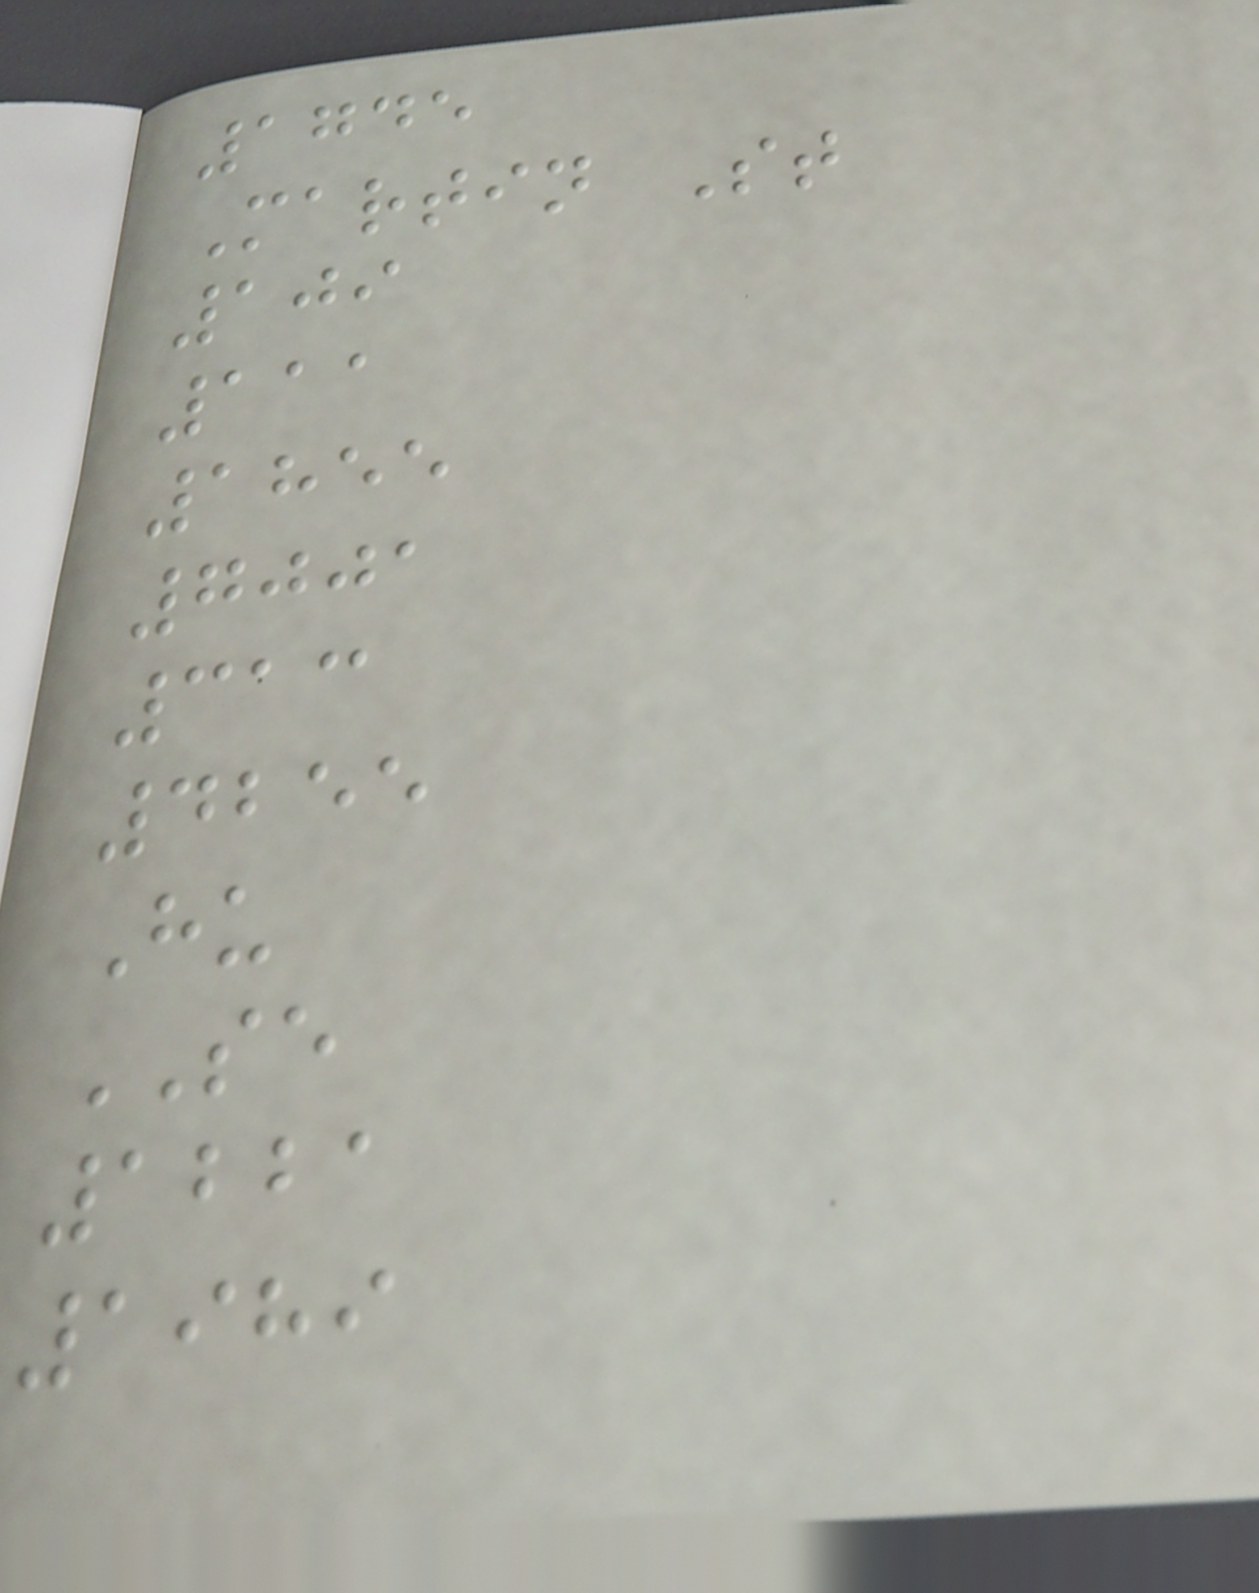1745
Martin St
109
111
1855
7001
313
4255
Hu
SE
1221
1989
